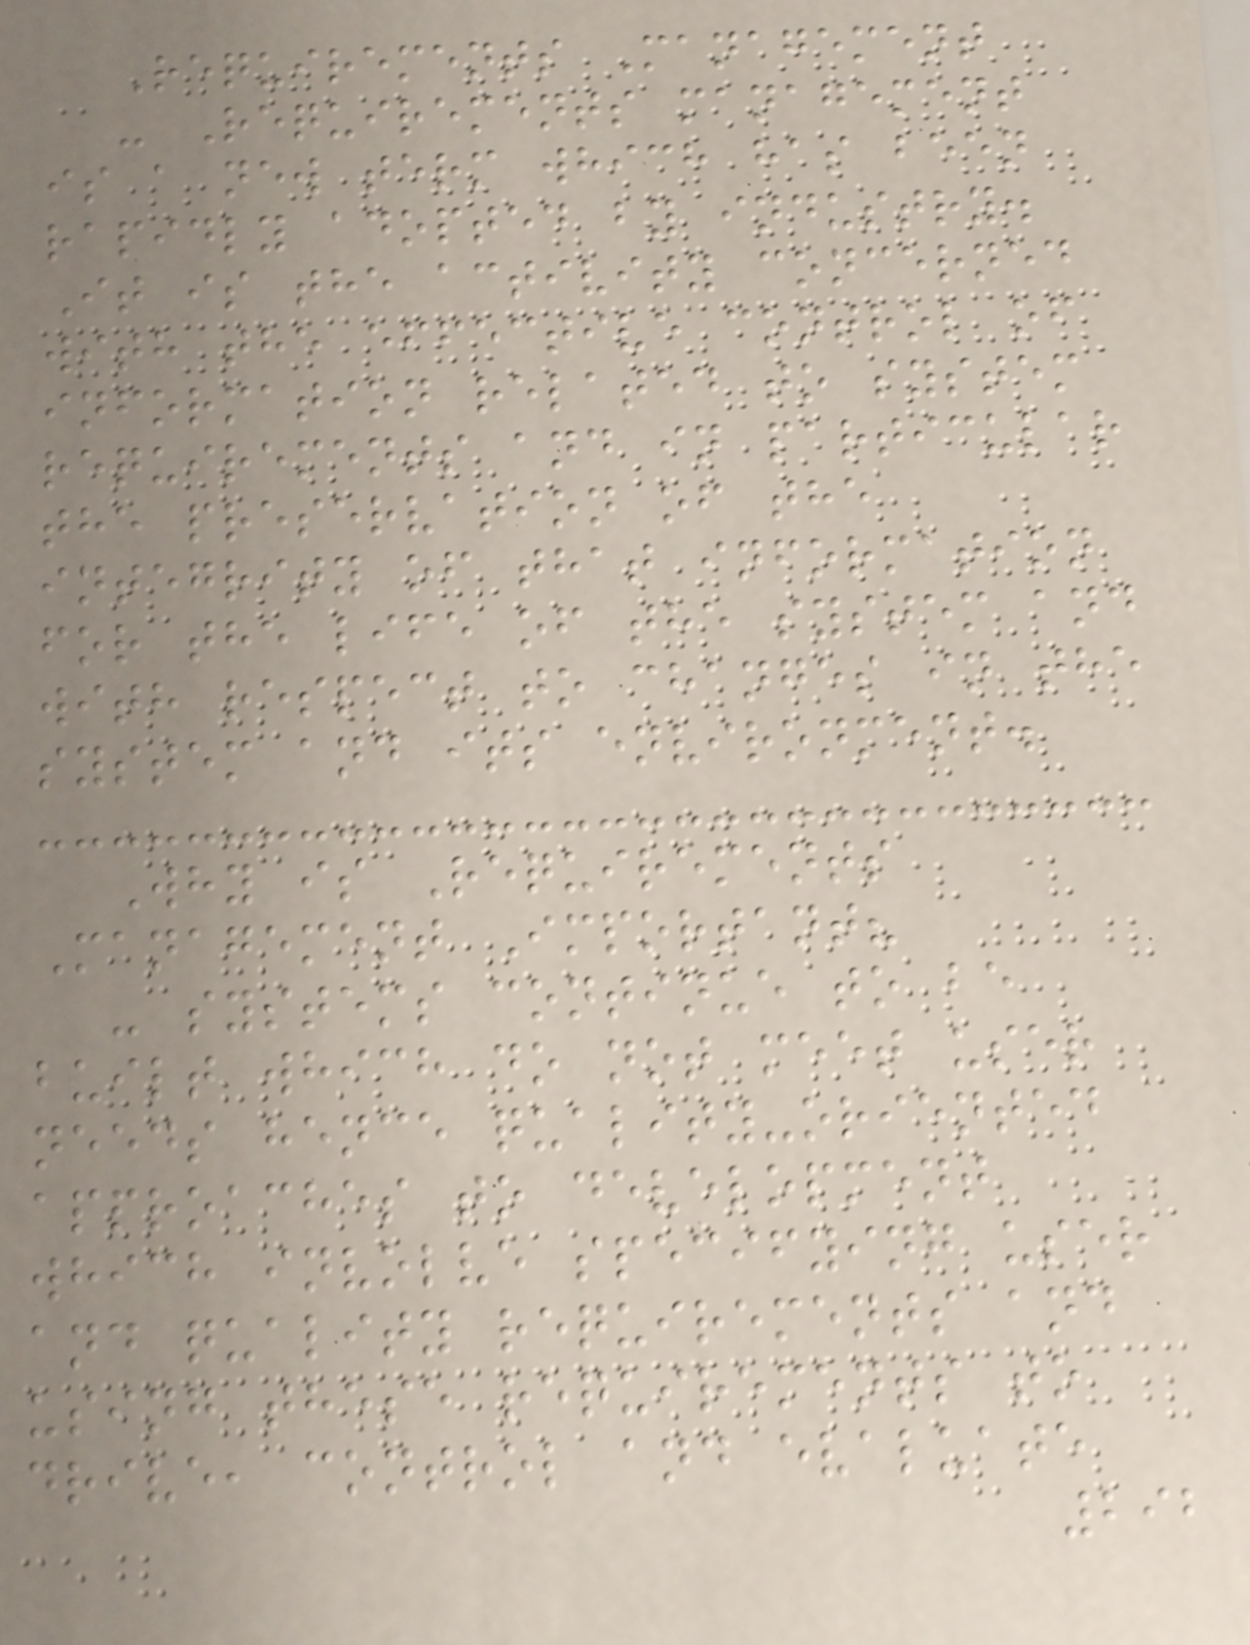Requirements Management
- Requirements management
is a new term which has been
rapidly adopted by industry.
It is the activity concerned
with the effective control of
information related to system
requirements and in particular
the preservation of the
integrity of that information
for the life of the system and
with respect to changes in the
system and its environment.
Why is Requirements
Management Important?
- systems continue to be
built which do not meet user
needs hence quality-oriented
approaches to development
which involve specifying user
and quality requirements and
using these requirements to
drive, control and evaluate
292
